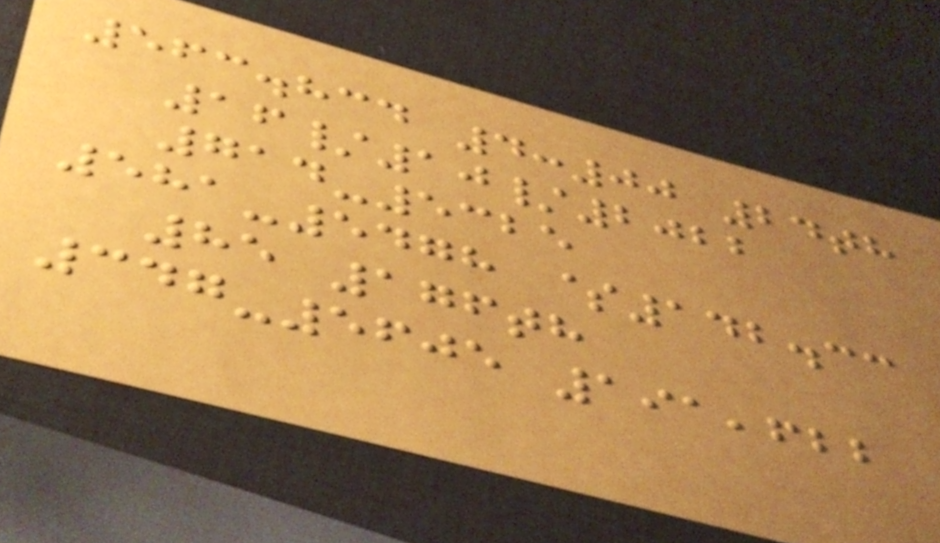563.834 4:00 24th
16/10/2022
714-5325
581-5478 $142.33
85 176th
347-5605 191,622
